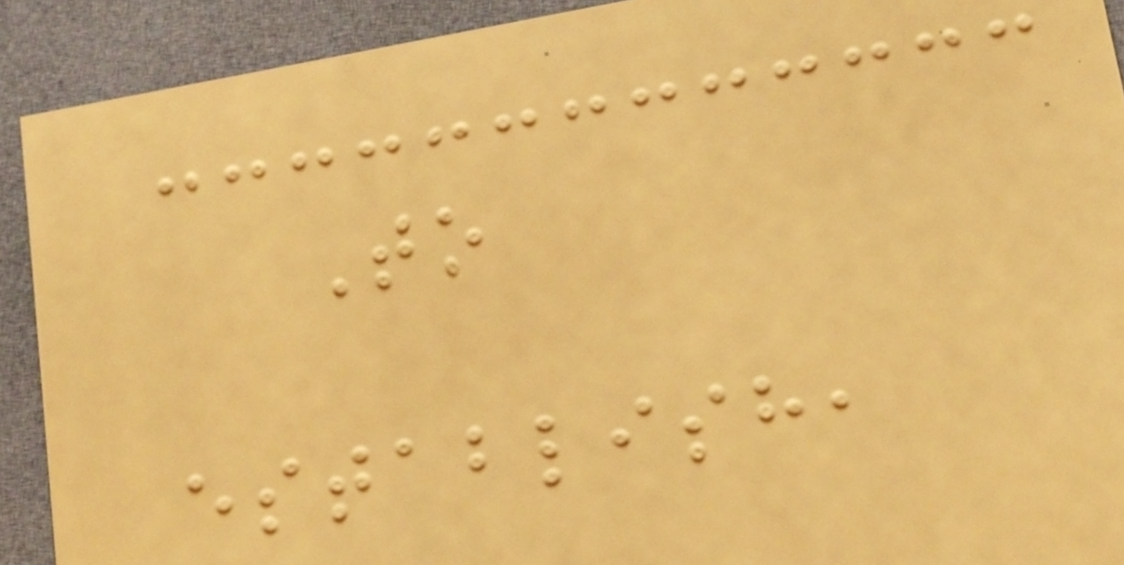To
establish,
